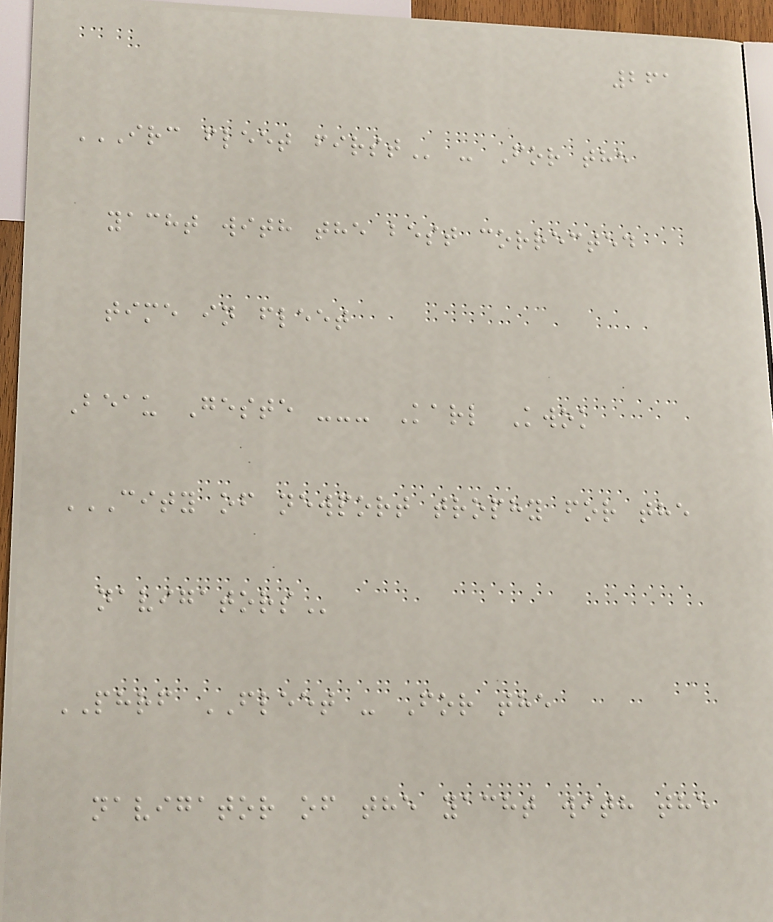261
IRC FLEET FIRST - For the
yacht with the best corrected
time in fleet
Beau Geste --- Karl Kwok
CITY OF NEWPORT TROPHY FOR THE
NAVIGATORS
PHRF FLEET - For the
navigator of the yacht with the
